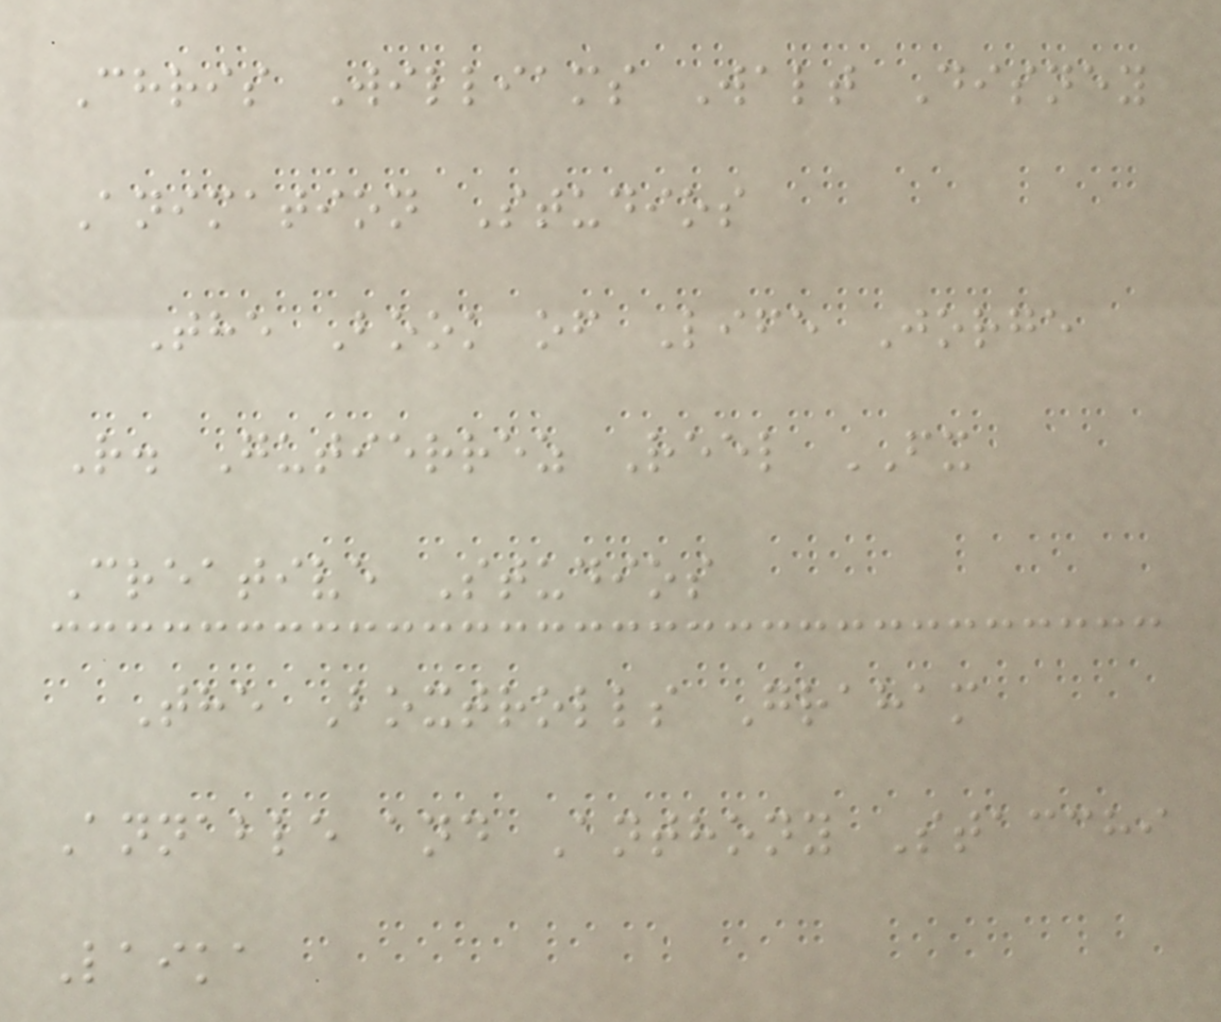Chris Williams Walt Disney
Animation Studios
The Book of Life Jorge
R. Gutierrez Reel FX
Creative Studios
The Boxtrolls Graham
Annable and Anthony Stacchi
Laika
